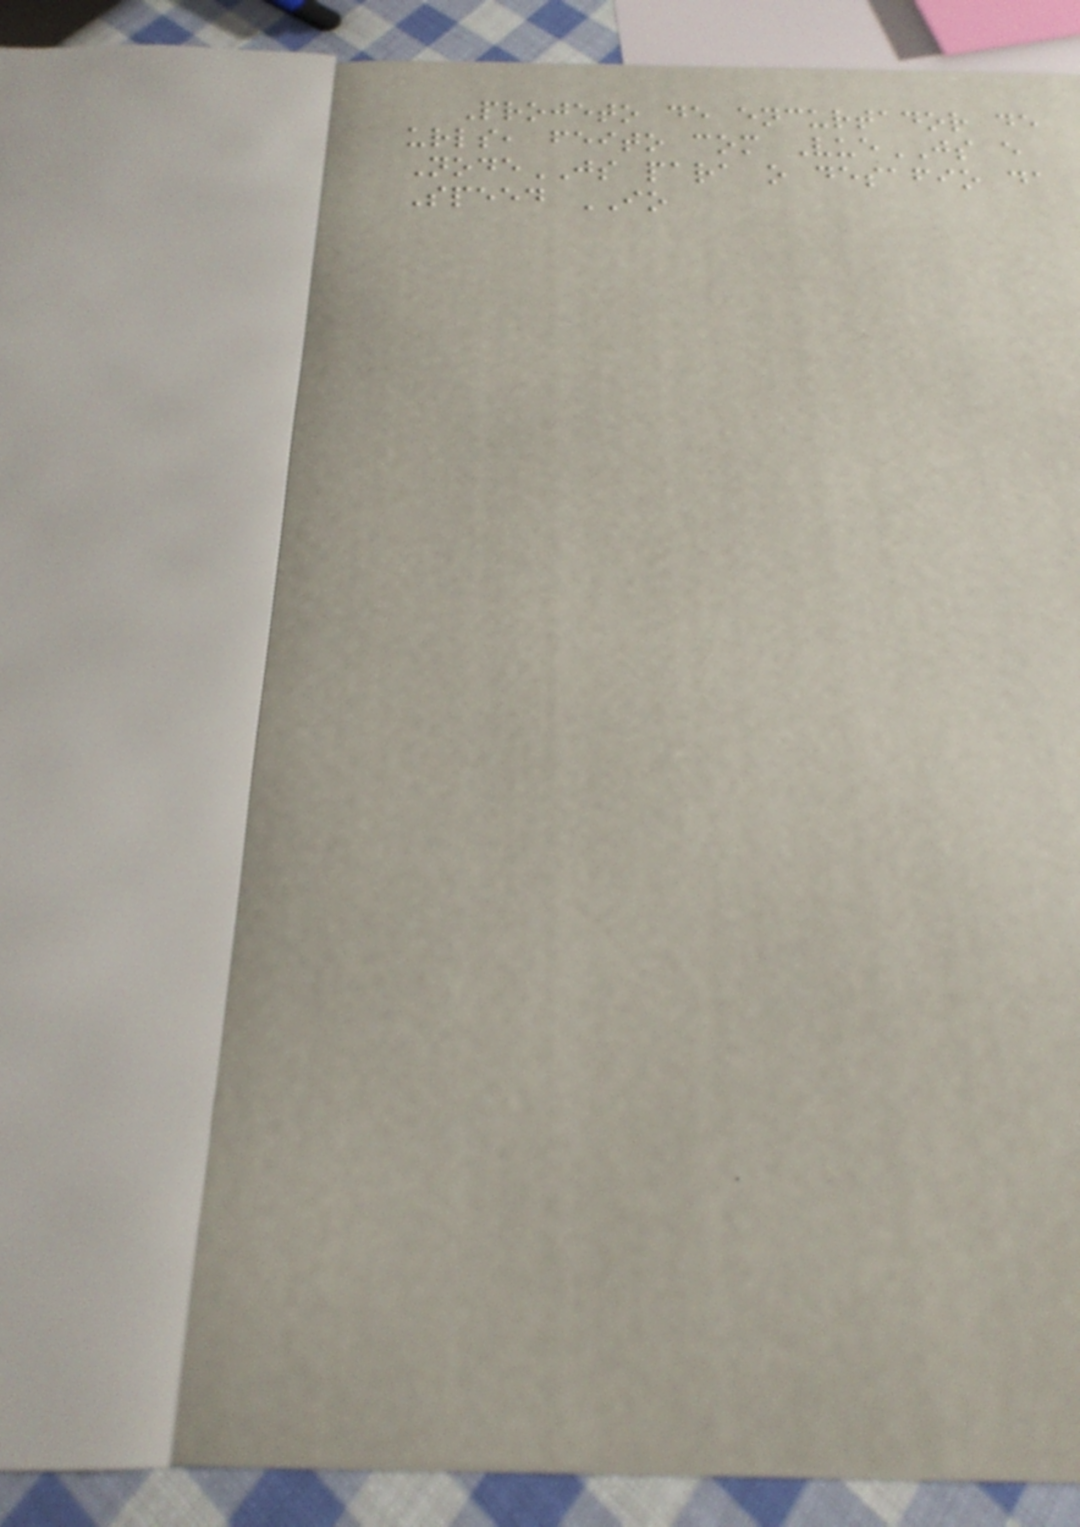Projeto de encurtador de
urls, feito com VueJS e
NodeJS para o desafio da
Speed IO
